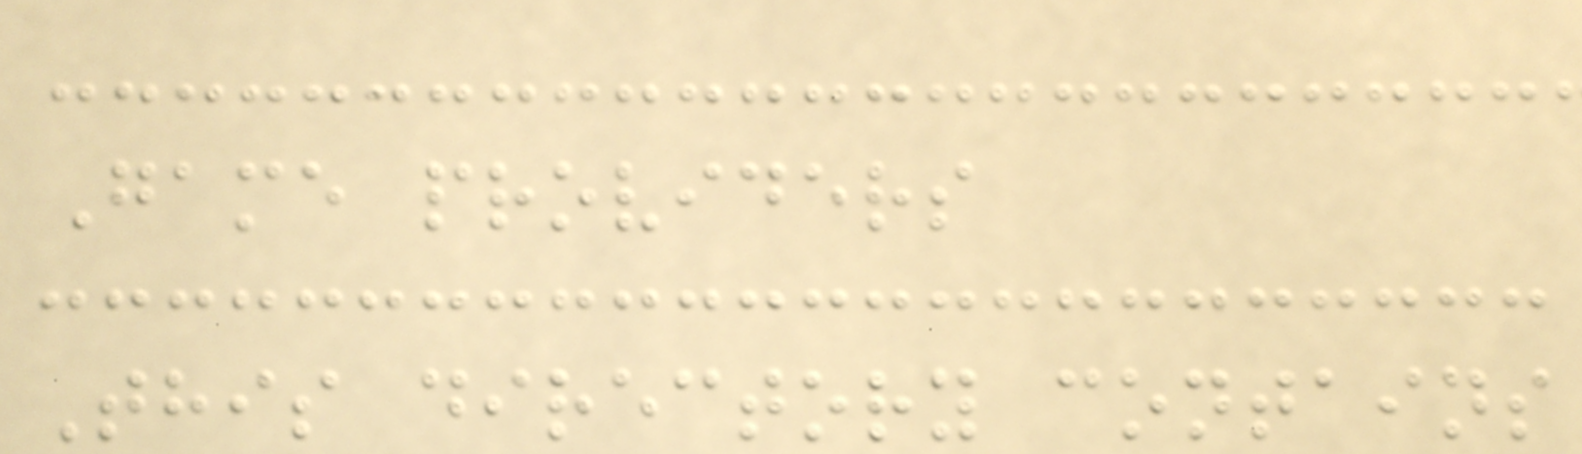Game providers
This directory contains
